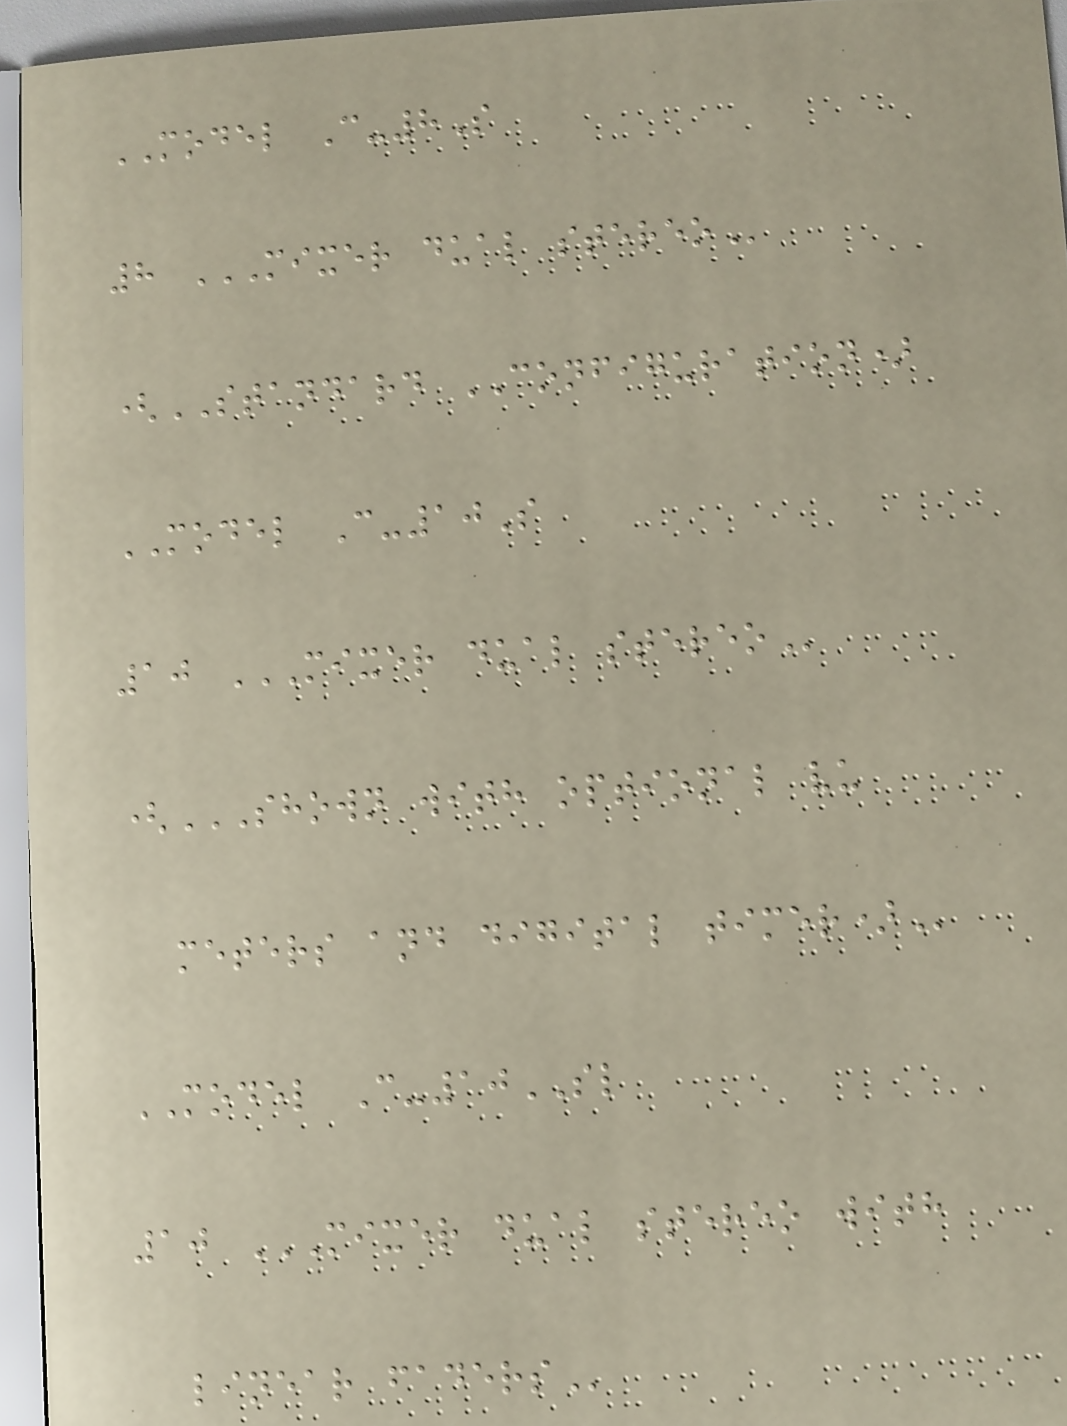MODEL C-8S
8 MIXER DUAL STEREO
(STANDARD CONFIGURATION)
MODEL C-10S
10 MIXER DUAL STEREO
(SHOWN WITH OPTIONAL VU
METERS AND DIGITAL TIMER)
MODEL C-10SL
10 MIXER DUAL STEREO WITH
LINEAR FADERS
